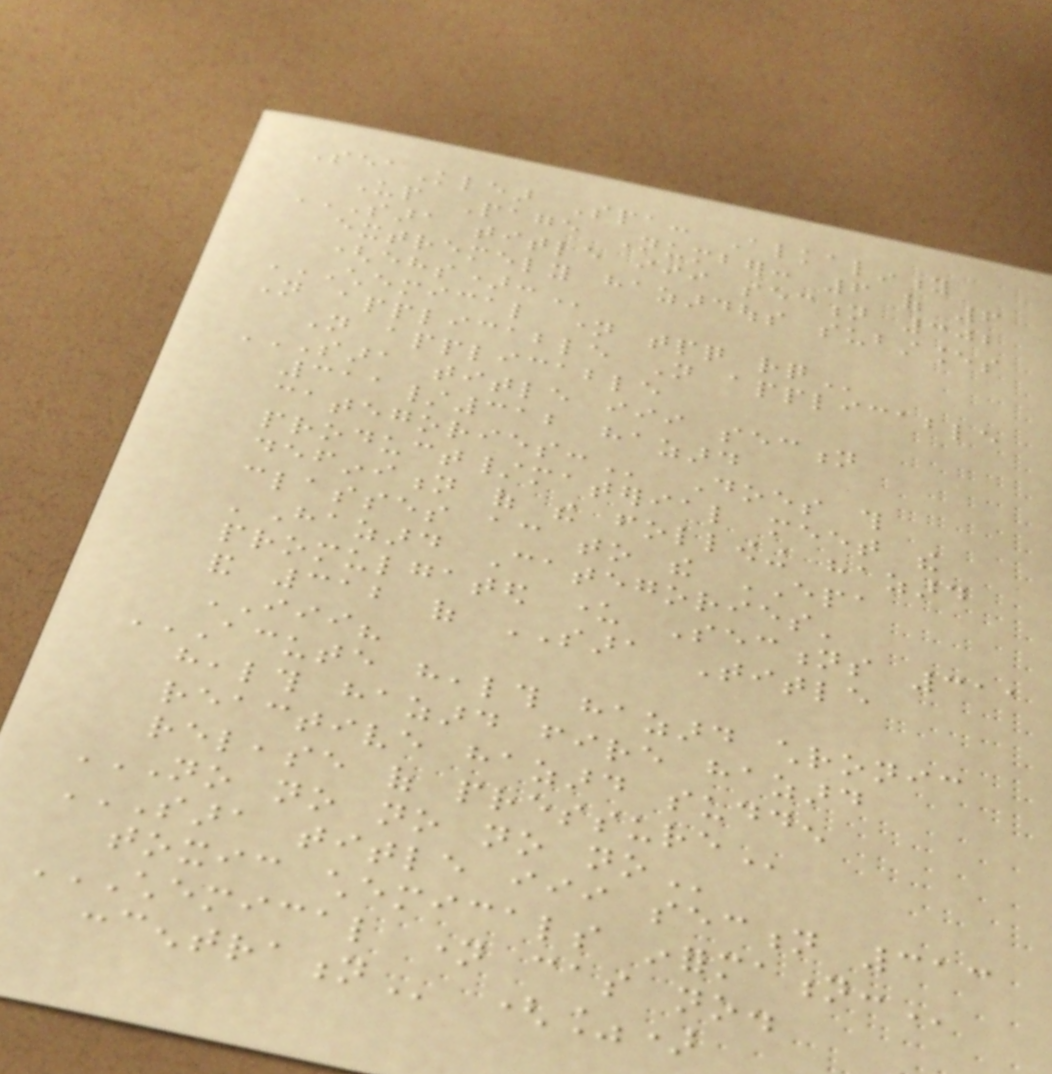SeaKlear Spa: Alkalinity
Up Page Number: 6 of 6
SARA TITLE III SECTION 302
EXTREMELY HAZARDOUS SUBSTANCES
(EHS):
CHEMICAL NAME TPQ RQ
Not applicable Not applicable
Not applicable
SARA TITLE III SECTION
311/312 HAZARD
CATEGORIES: Does this
product/material meet the
definition of the following hazard
classes according to the EPA
'Hazard Categories'
promulgated under Sections 311
and 312 of SARA Title
III?
ACUTE HEALTH HAZARD CHRONIC
HEALTH HAZARD FIRE HAZARD
REACTIVE HAZARD SUDDEN
RELEASE OF PRESSURE
NO NO NO NO NO
SARA TITLE III SECTION 313
TOXIC CHEMICALS INFORMATION:
CHEMICAL NAME CAS NO.
CONCENTRATION (%)
